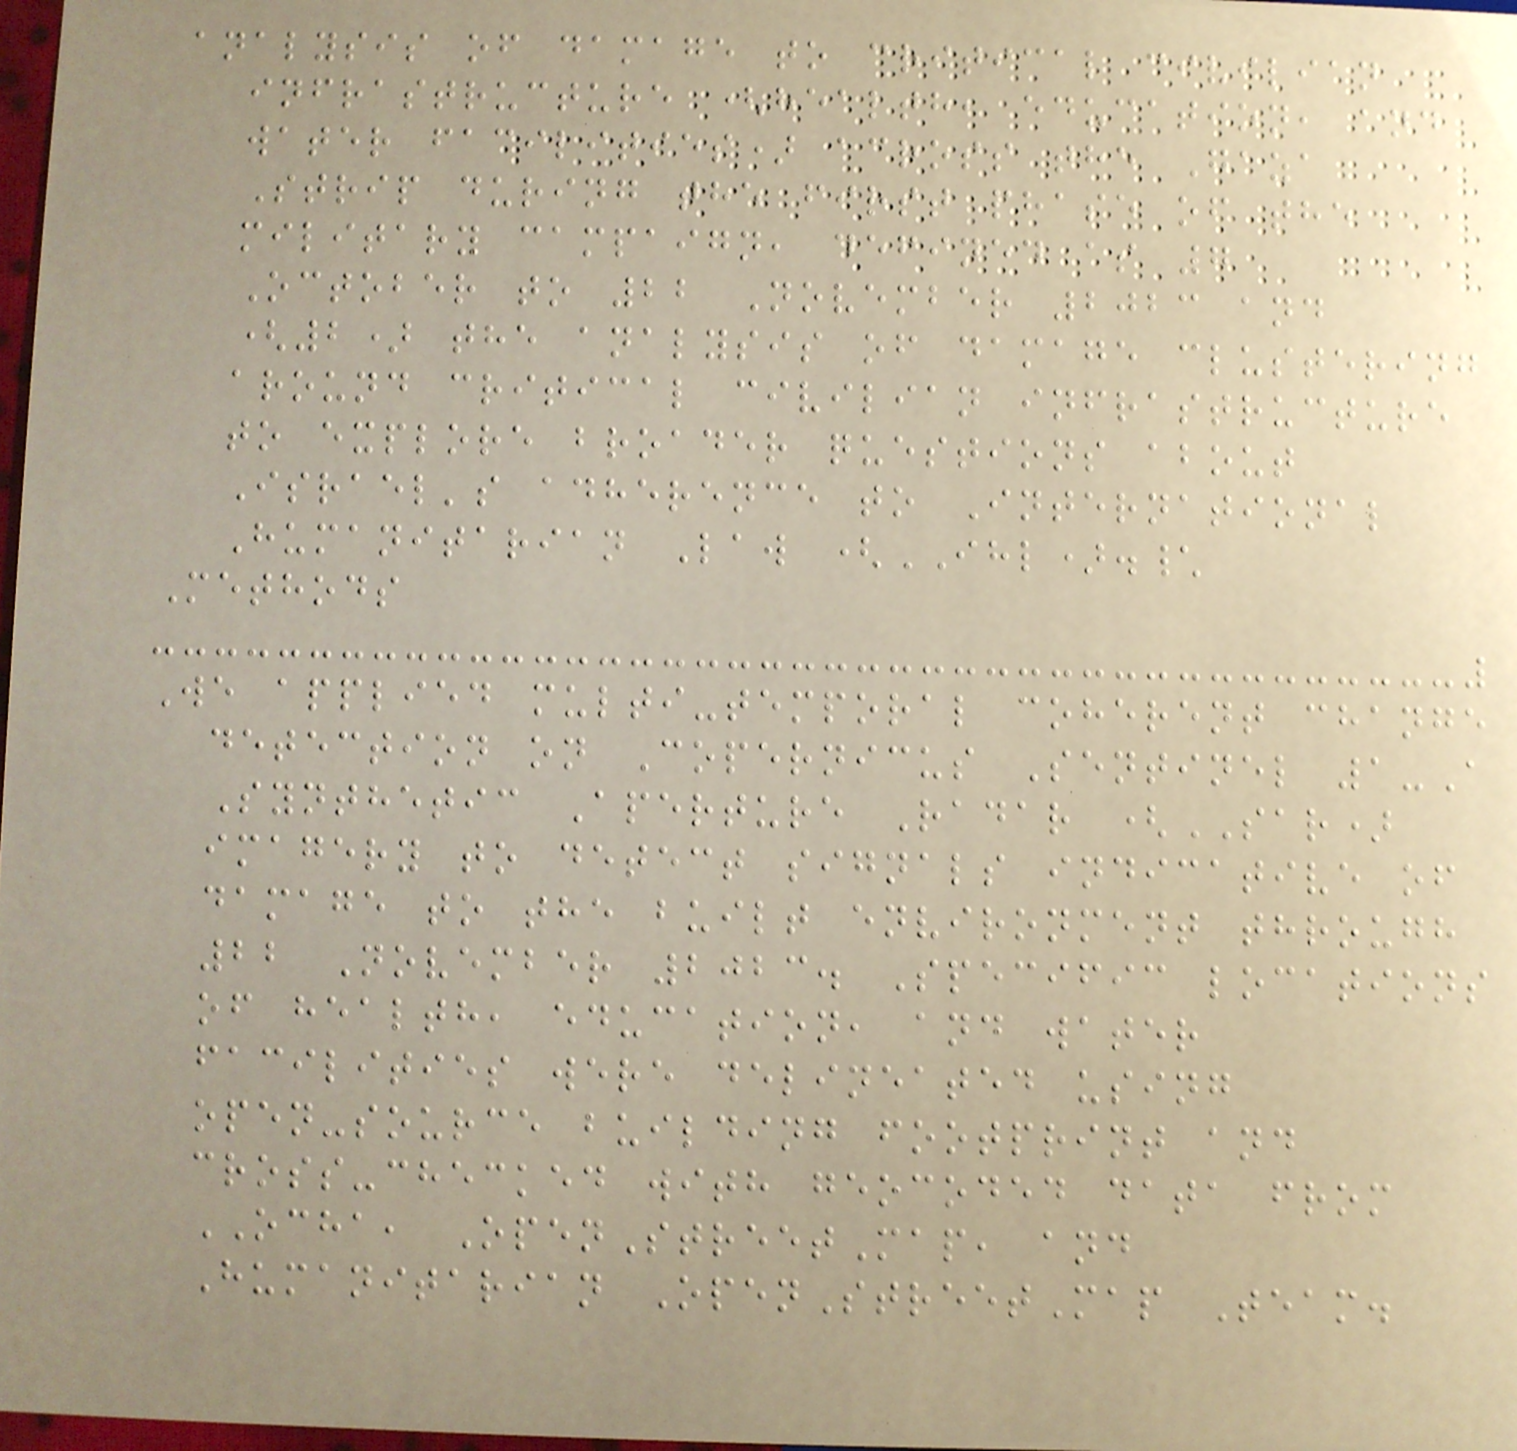analysis of damage to critical civilian
infrastructure (health, education, and
water facilities) across the Gaza
Strip during the first phase of the
military campaign, defined as 7
October to 22 November 2023 and
(2) the analysis of damage clustering
around critical civilian infrastructure
to explore broader questions about
Israel's adherence to International
Humanitarian Law (IHL).\
Methods
We applied multi-temporal coherent change
detection on Copernicus Sentinel 1-A
Synthetic Aperture Radar (SAR)
imagery to detect signals indicative of
damage to the built environment through
22 November 2023. Specific locations
of health, education, and water
facilities were delineated using
open-source building footprint and
cross-checked with geocoded data from
OCHA, OpenStreetMap, and
Humanitarian OpenStreetMap Team.
